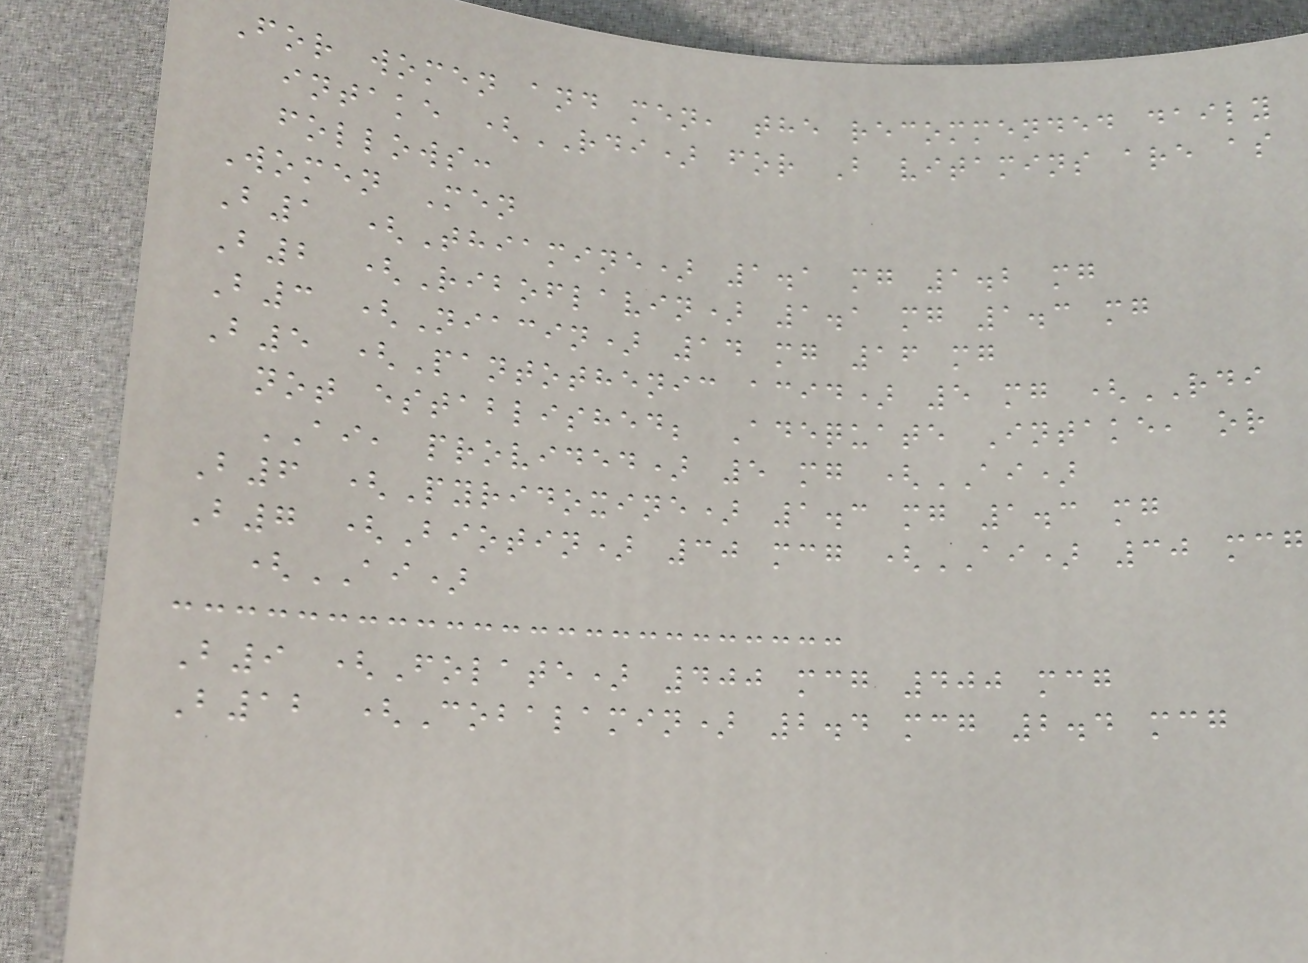For women and men, the recommended daily
intake (RDI) for B vitamins are as
follows:
Women Men
B1 (Thiamine) 1.1 mg 1.2 mg
B2 (Riboflavin) 1.1 mg 1.3 mg
B3 (Niacin) 14 mg 16 mg
B5 (Pantothenic acid) 5 mg (RDI
not established; Adequate Intake, or
AI, provided) 5 mg (AI)
B6 (Pyridoxine) 1.3 mg 1.3 mg
B7 (Biotin) 30 mcg (AI) 30 mcg
(AI)
B9 (Folate) 400 mcg 400 mcg
B12 (Cobalamin) 2.4 mcg 2.4 mcg
